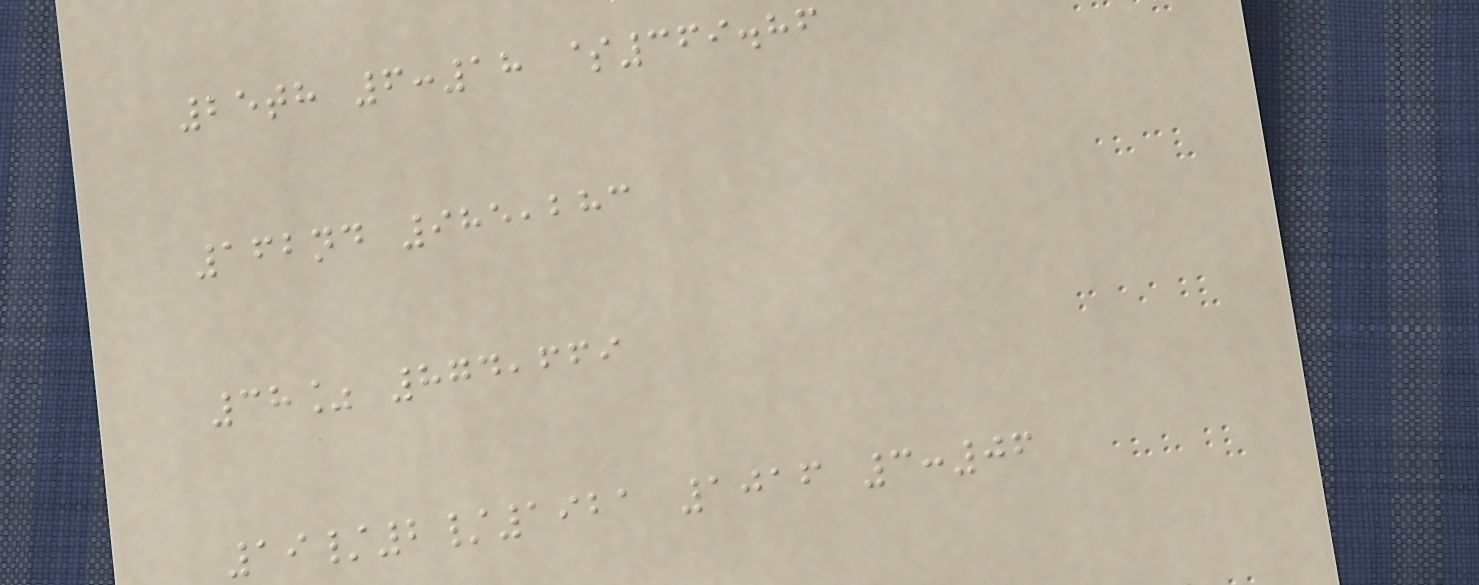25th 6:18 $369.86
162nd 985,283
38% 874,669
19/2/1921 1016 3:06
